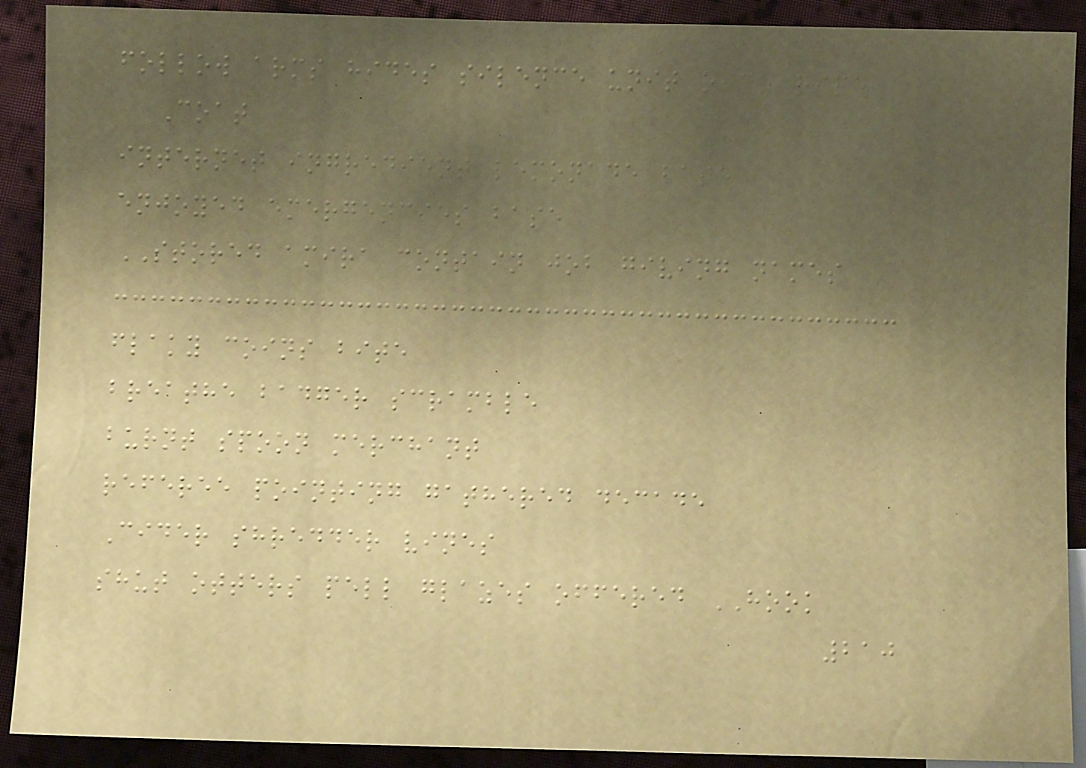follow arms hides silence unit rico ripe
Coat
internet ingredient lemonade base
enjoyed emergencies base
STORED amira contain job giving names
flaky coins bite
breathe badger scramble
burnt spoon merchant
referee pointing gathered decade
Cider shredder vines
shut otters pell glazes offered HOOK
210
